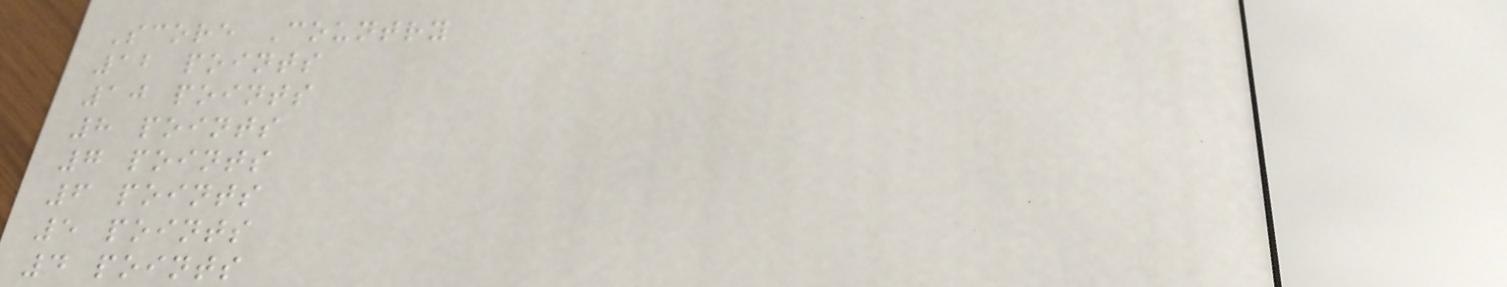Score Country
12 points
10 points
8 points
7 points
6 points
5 points
4 points
